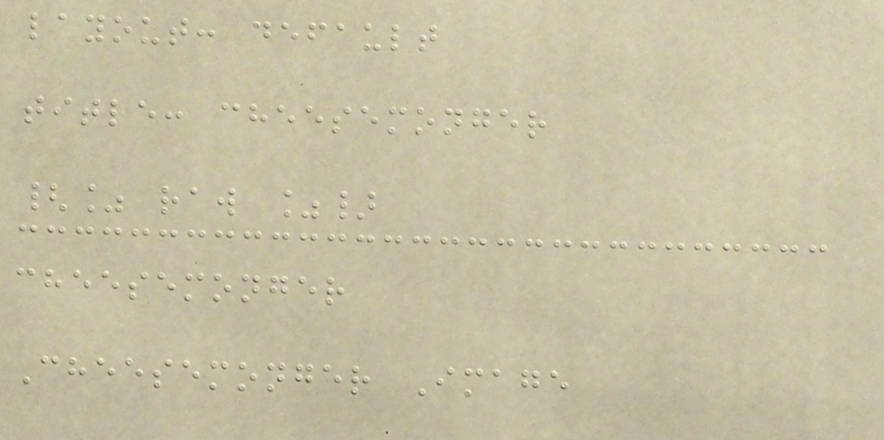layout: default
title: cheesemonger
{% raw %}
cheesemonger
Cheesemonger Image
